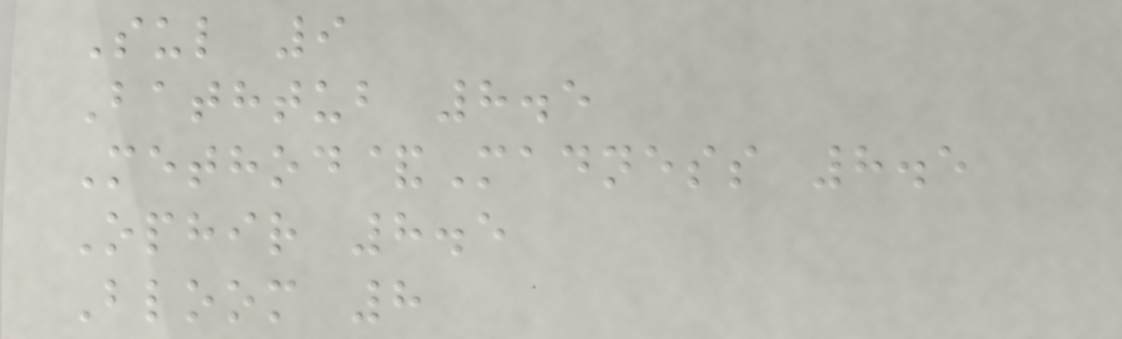Sul 9
Bathtub 8.5
Method&Madness 8.5
Ophir 8.5
Bloom 8
